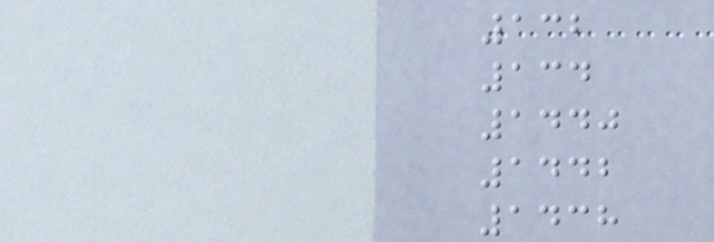132
134
1440
1442
1438
